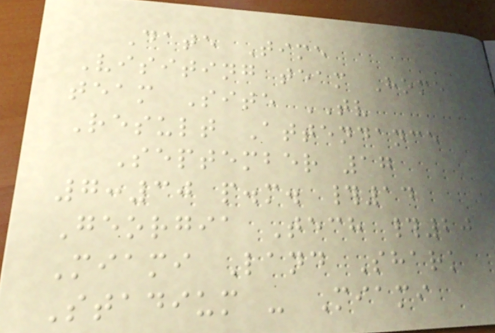Date Time
Visiting team Home
team Site TV
Result Attendance
September 17
7:30 p.m. #14
Georgia Tech #20
Miami Land Shark
Stadium - Miami
